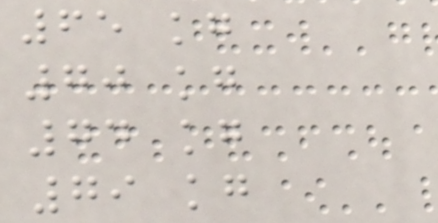65 kg
70 kg
74 kg
79 kg
